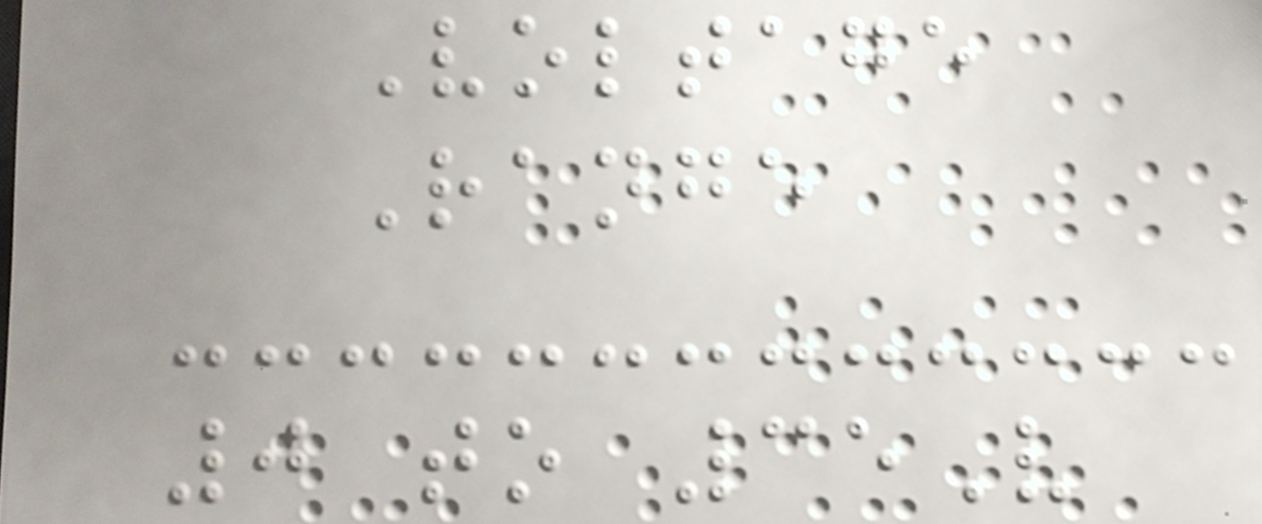Voltage
Range
0 to 35V
